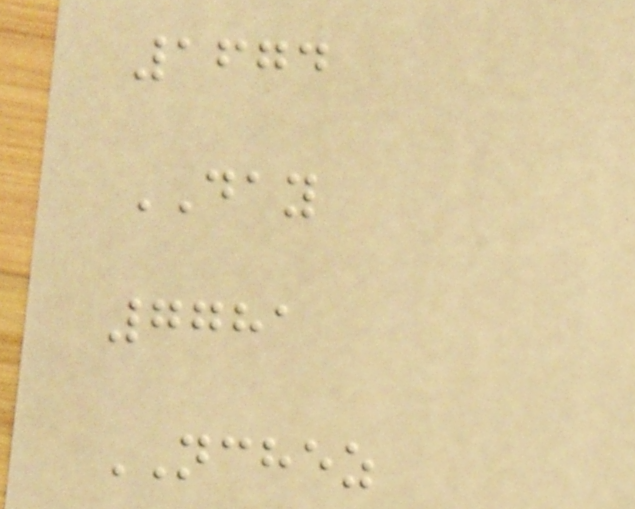1674
DAY
7781
NCHEZ
